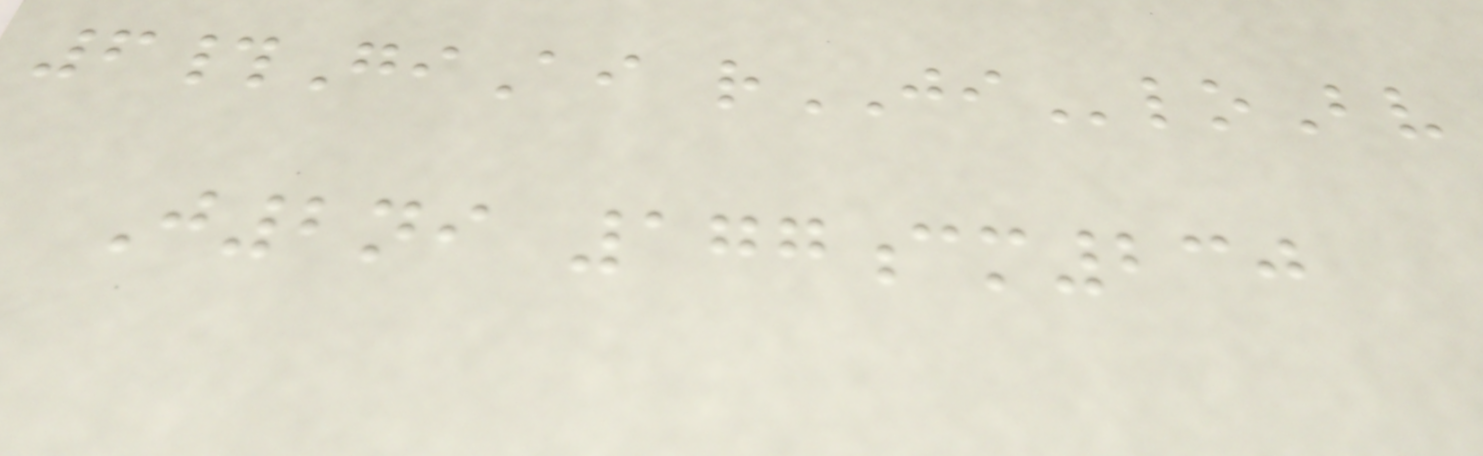6#GiAi rJIloBv
J2ni 177cm230
